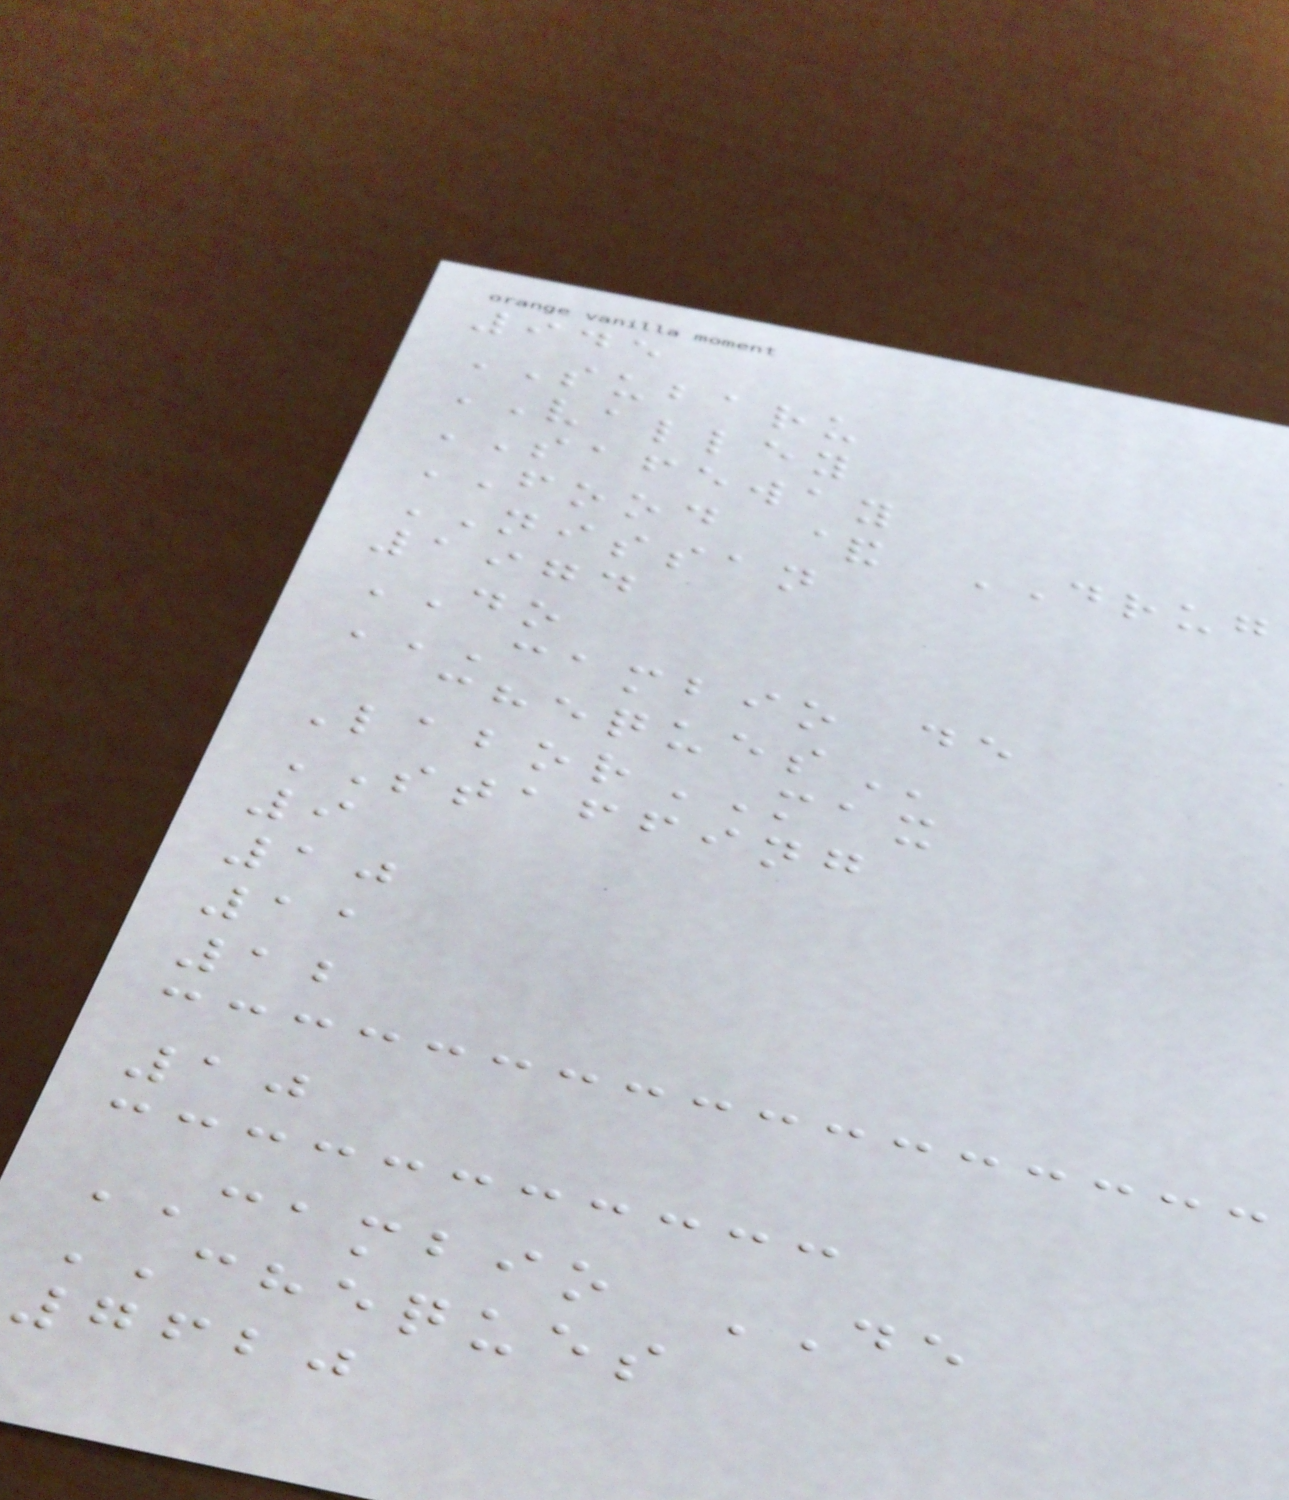945
SUBARU
VALLEY
SAFEWAY
FOOD & DRUG
NISSAN
1974
DO
CAMBIO DE
CHEQUES
LaborMAX
STAFFING
9
10
11
12
10
CAMBIO DE
CHEQUES
7620
